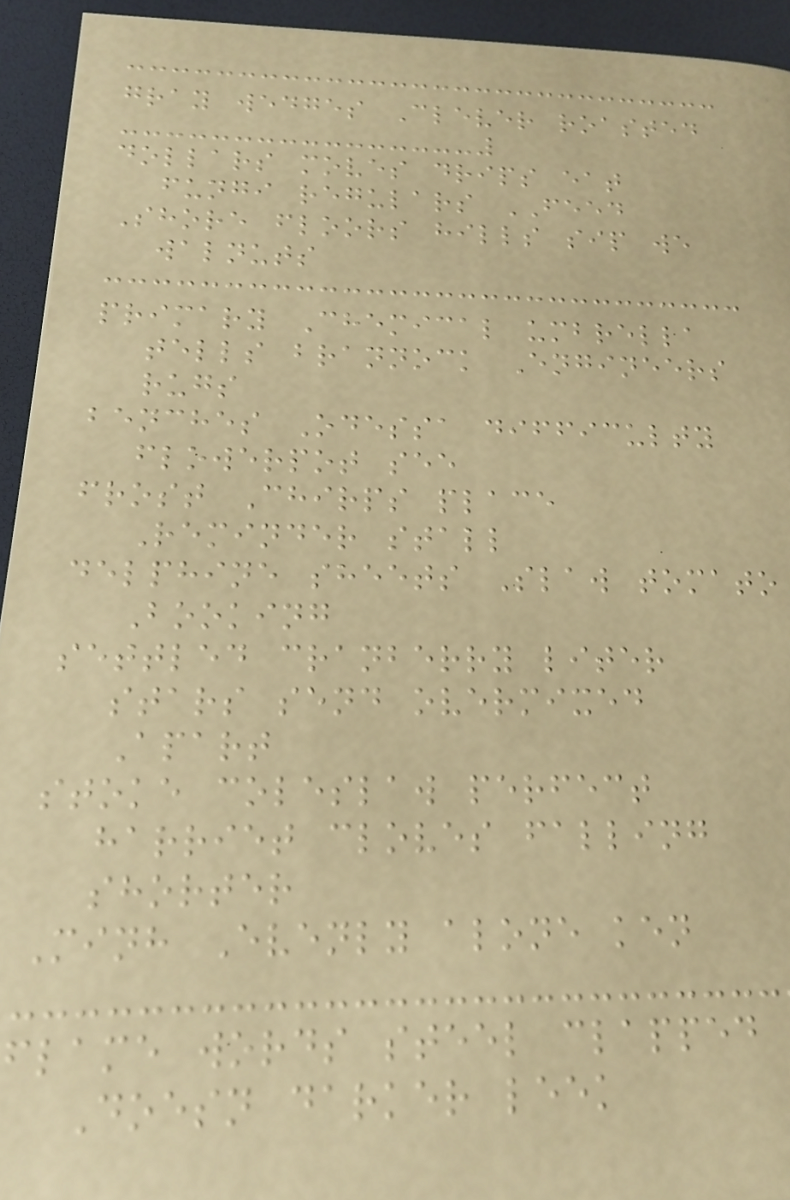gray wedges Clever roasted
dollars moves drips eat
fungi regulars FEED
Shore floors hills sip we
walnuts
primary Chemical umbrella
tells brannock Engineers
rugs
benches Odessa difficulty
flowerpot see
frost Chirps place
Reminder stall
delphine sheets Slaw tomato
Booking
settled cranberry liter
stars send overmixed
Apart
stoke coleslaw perfect
harriet cloves falling
shorter
Minh Evenly alone ken
flame words steel clapped
Doesn darker leek
